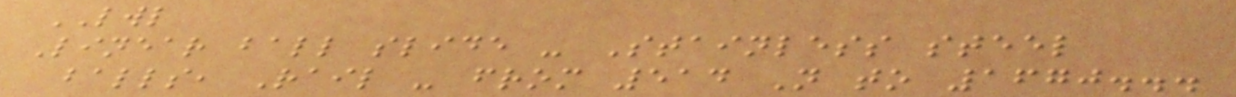LWL
Linear ball slide - Stainless steel
balls, Rail - from 514 N to 1670...
